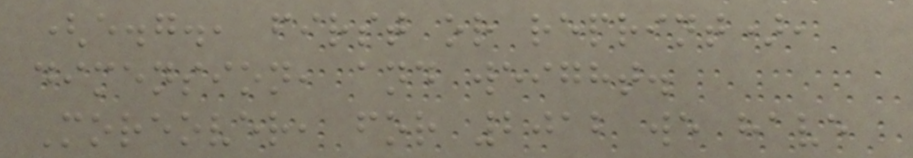(e.g., first or reprint),
dimension, and weight.
Moreover, for 2012 we have
